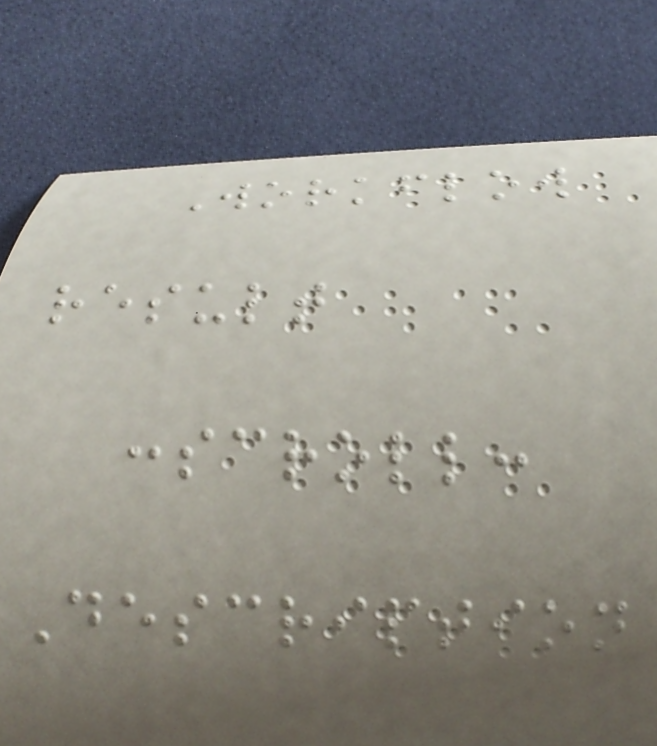Workflow
result
:scroll:
Description
